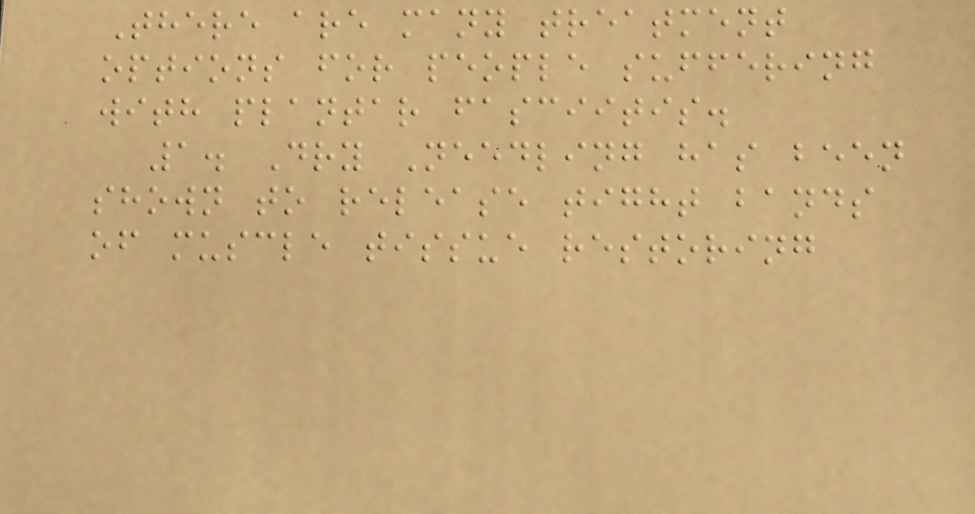There are many treatment
options for people suffering
with plantar fasciitis.
1. Dry Needling has been
shown to release tight bands
of muscle tissue restoring
